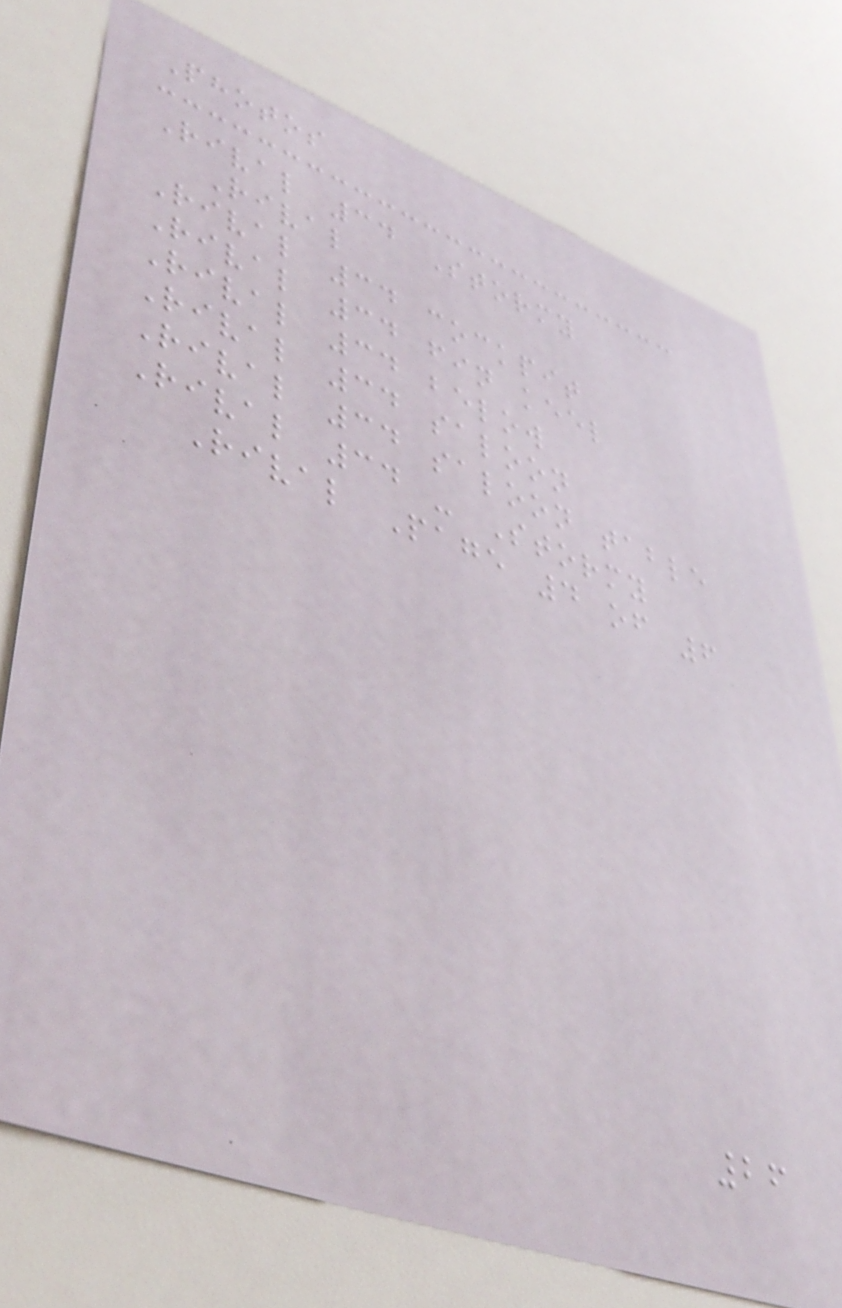Photos
Rival 34 Stormy
Rival
Rival 34 cockpit
Rival 34 fin keel
Rival 34 below
Rival 34 saloon
Rival 34 saloon table
Rival 34 - Stormy
Rival Page 4 of 6
26
